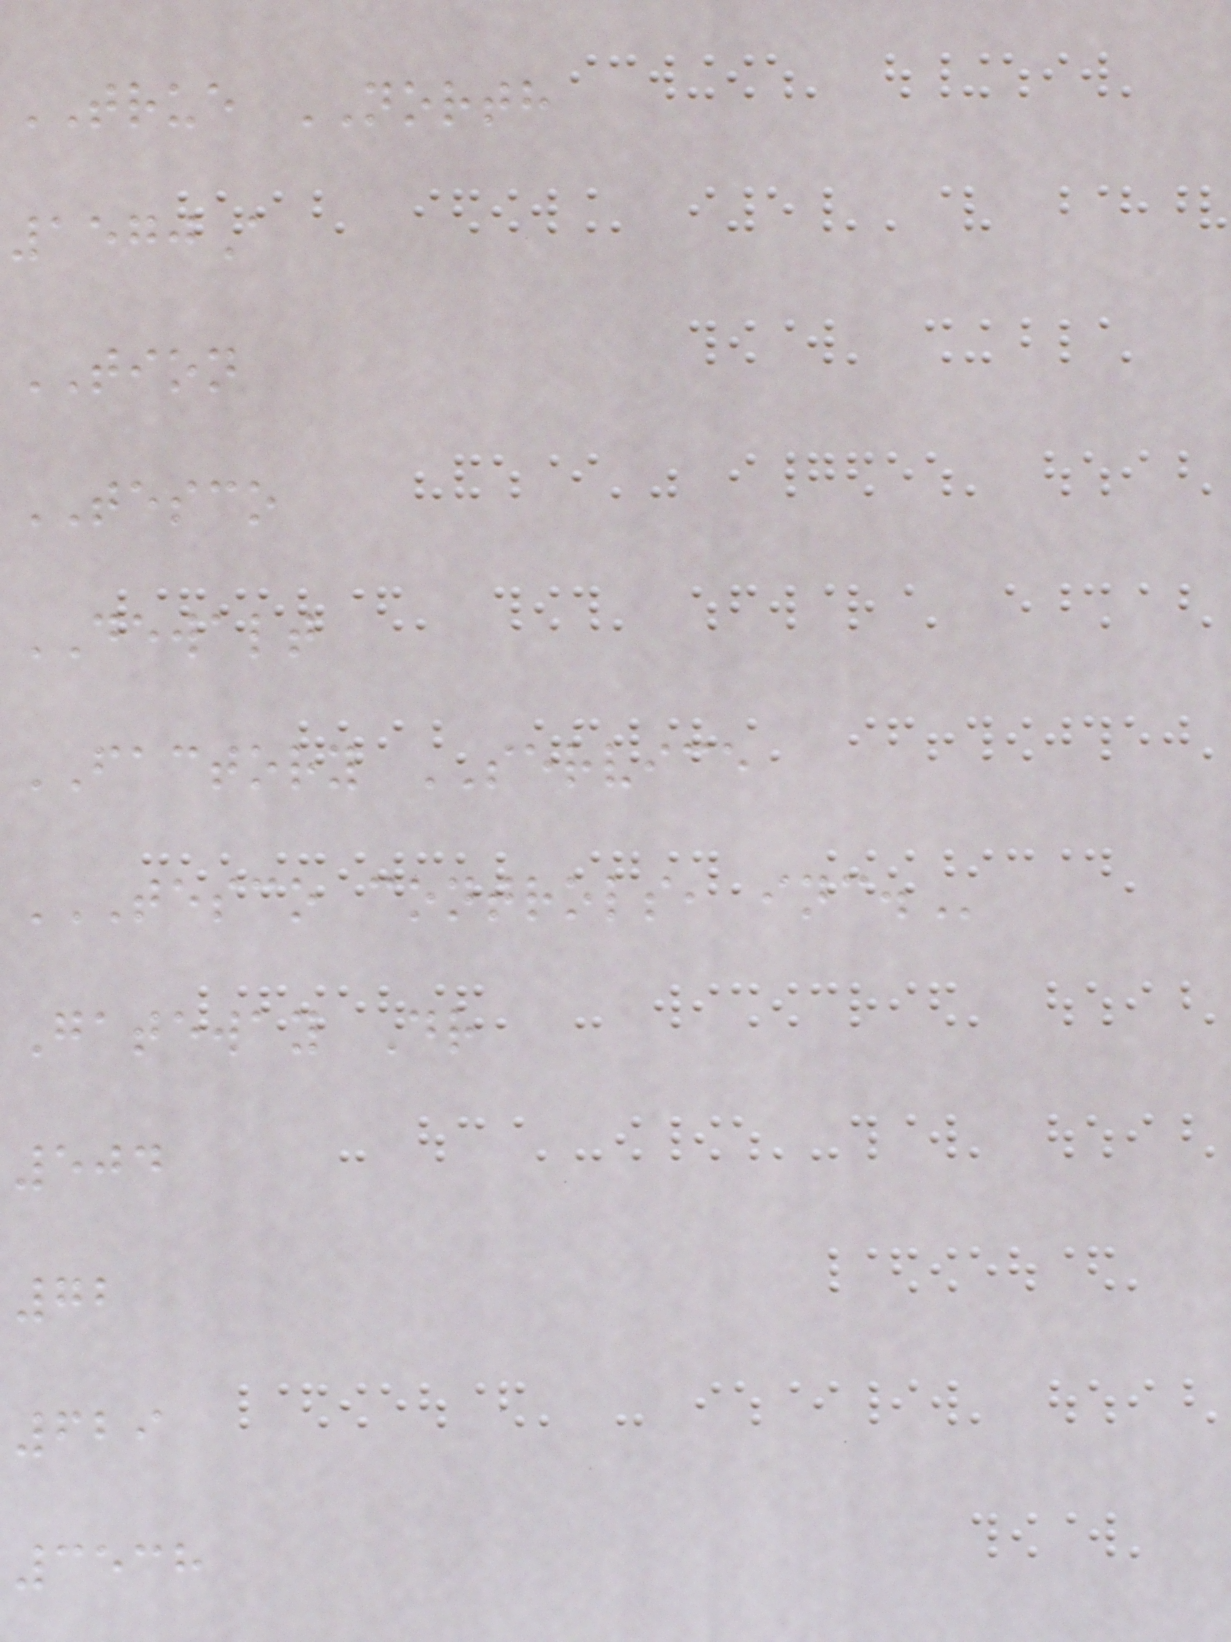TRUE NORTH
1570A
TION
TESCO
DEWALT
FACTORY SERVICE
TESCO CONTROLS, INC.
Gateway Dr
504
72
629
3538
